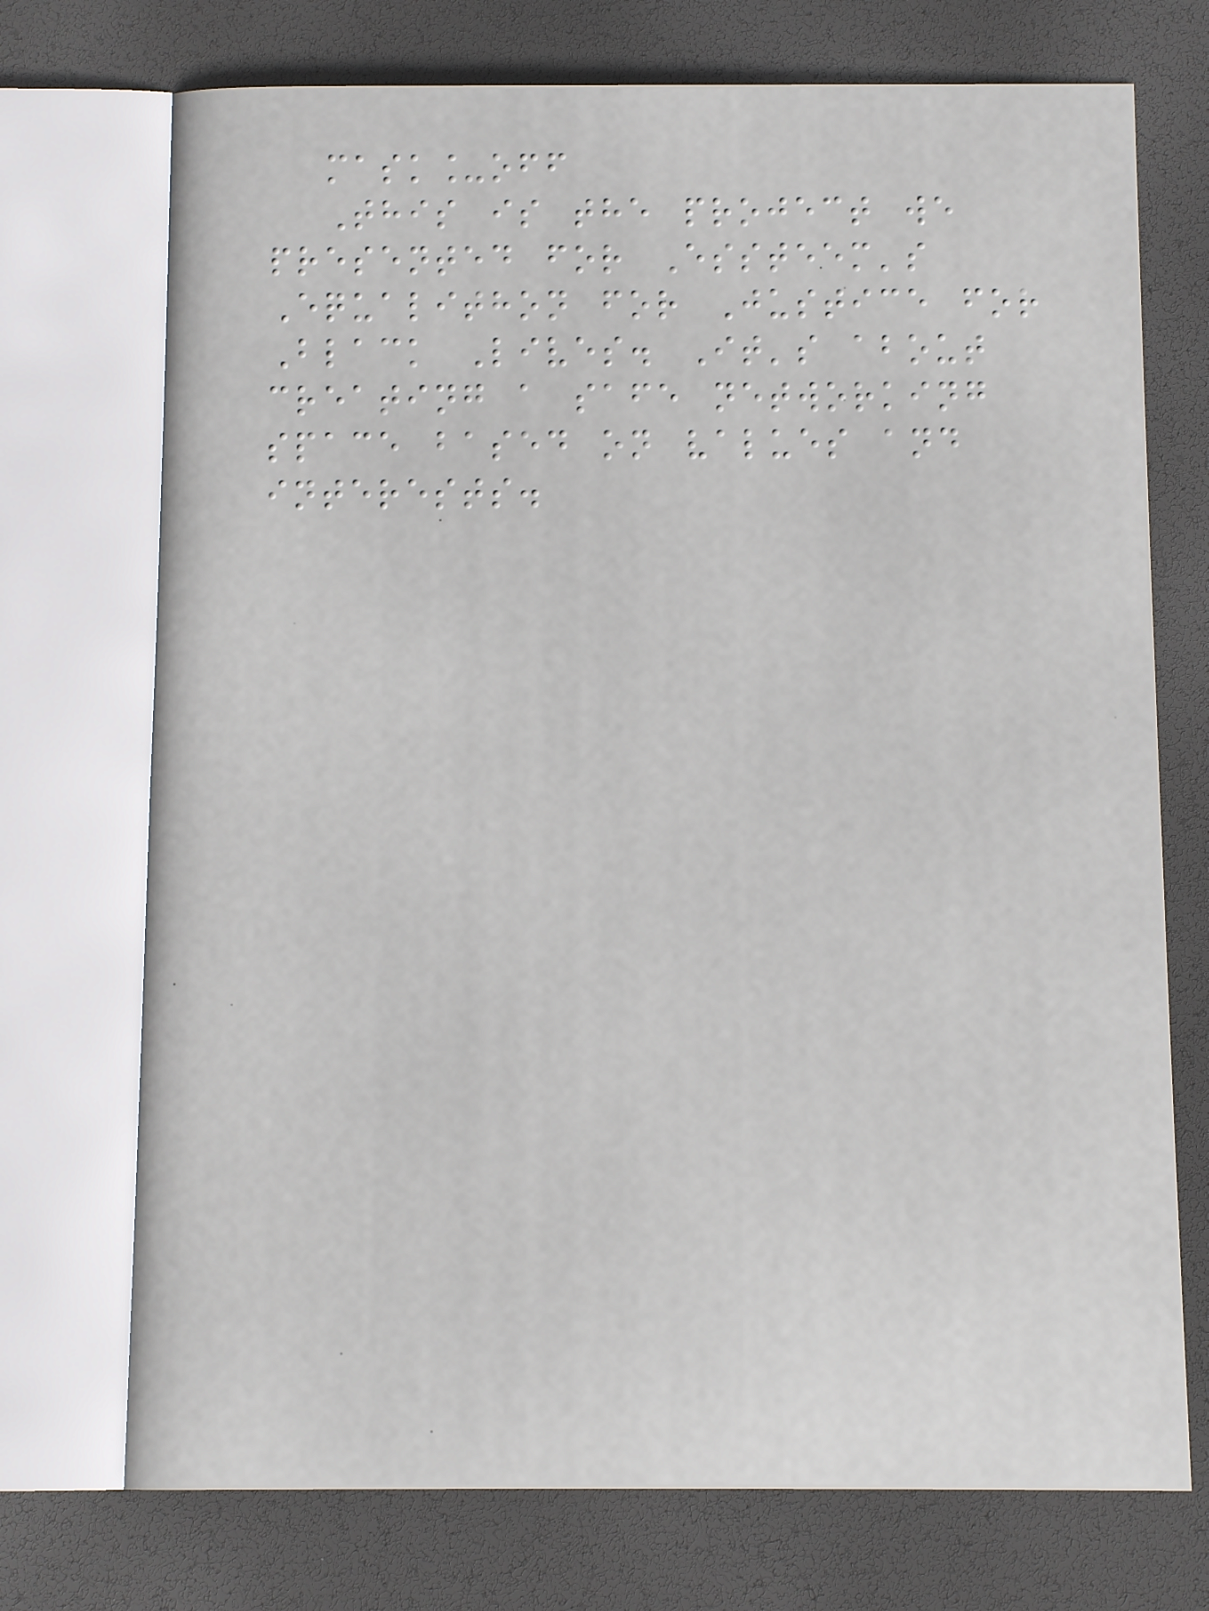mask_off
This is the project we
presented for Essteem's
Equalithon for Justice for
Black Lives. It's about
creating a safe networking
space based on values and
interests.
